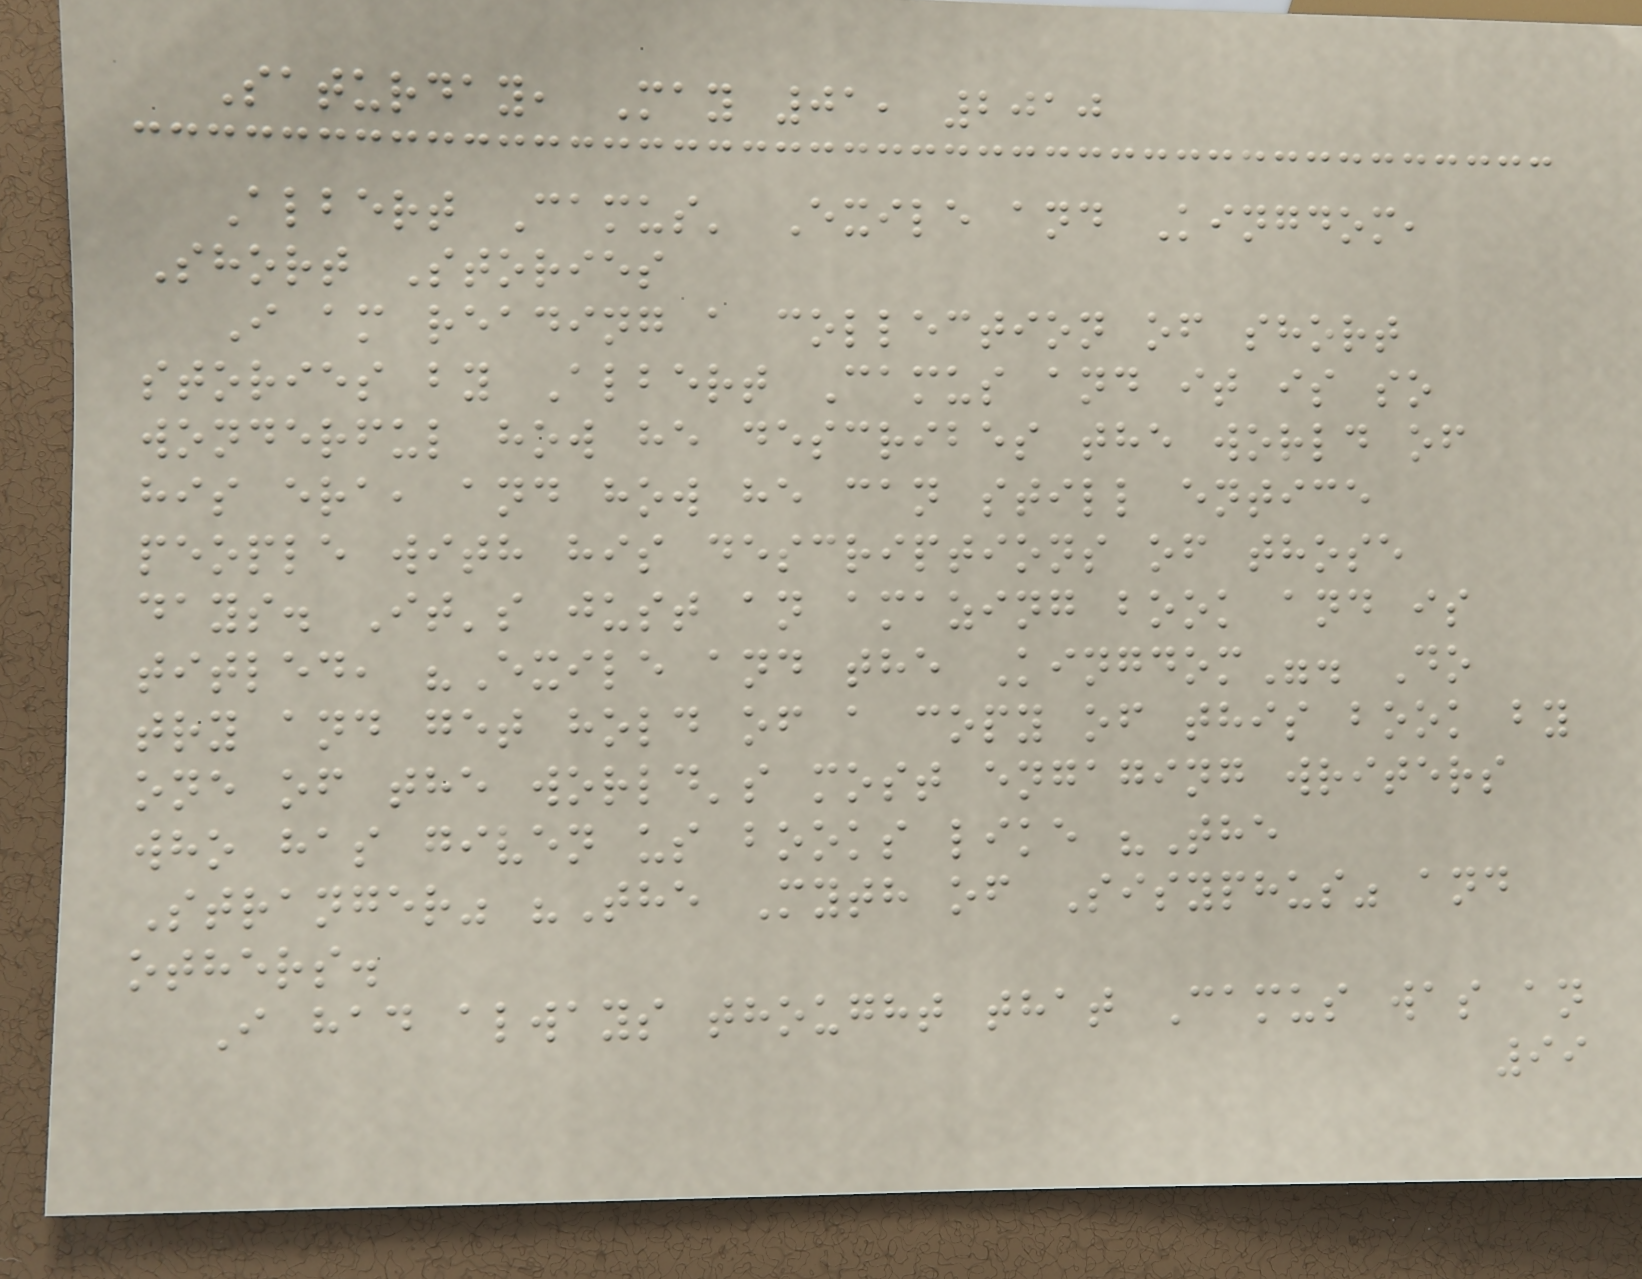Saturday, May 01, 2010
Albert Camus' Exile and Kingdom,
Short Stories
I am reading a collection of short
stories by Albert Camus and it is so
wonderful how he describes the world of
his era, and how he can still entice
people with his descriptions of those
days. It's just an amazing book and is
titled, "Exile and the Kingdom". Do
try and get hold of a copy of this book by
one of the world's most engaging writers
who has given us books like "The
Stranger" "The Myth of Sisyphus" and
others.
I had always thought that Camus was an
99
